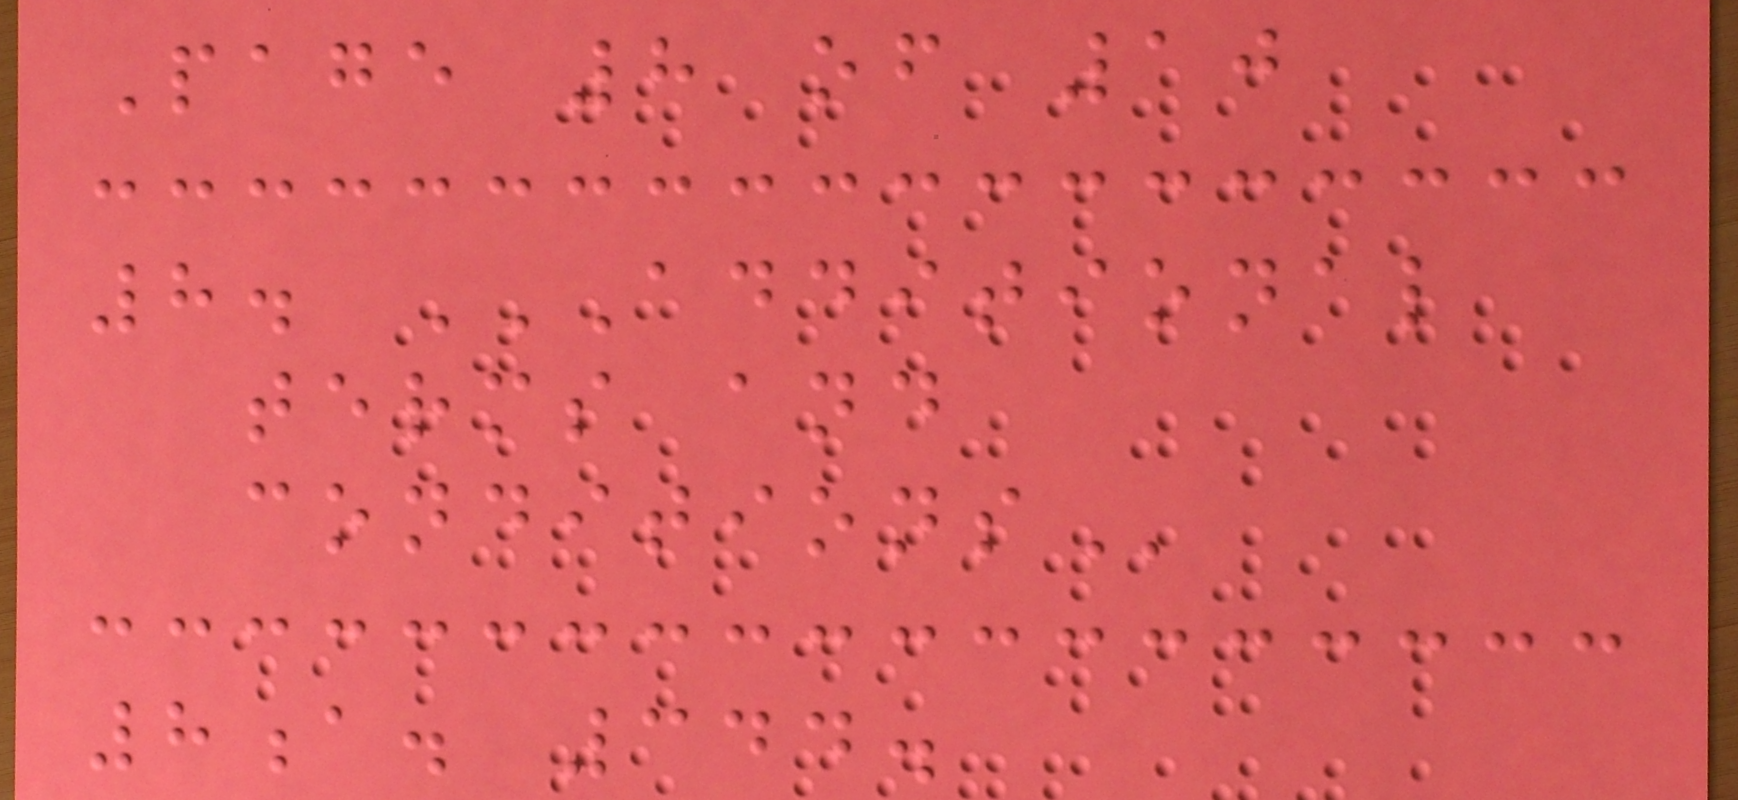Page 8 of 10
8. ADDITIONAL
TERMS AND
CONDITIONS
8a. 344.
